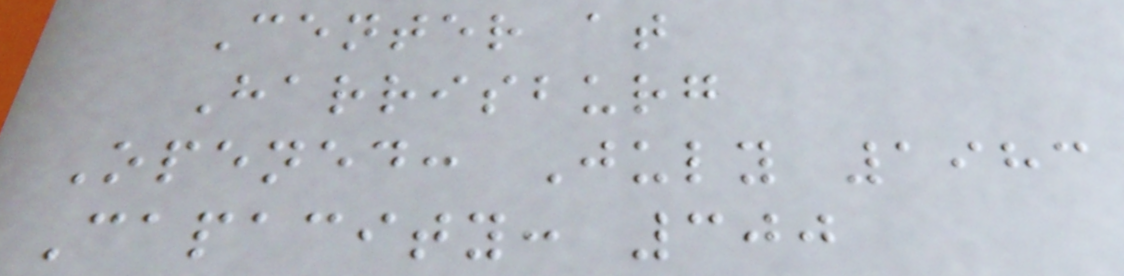Center at
Harrisburg
Opened: July 1983
Capacity: 300
